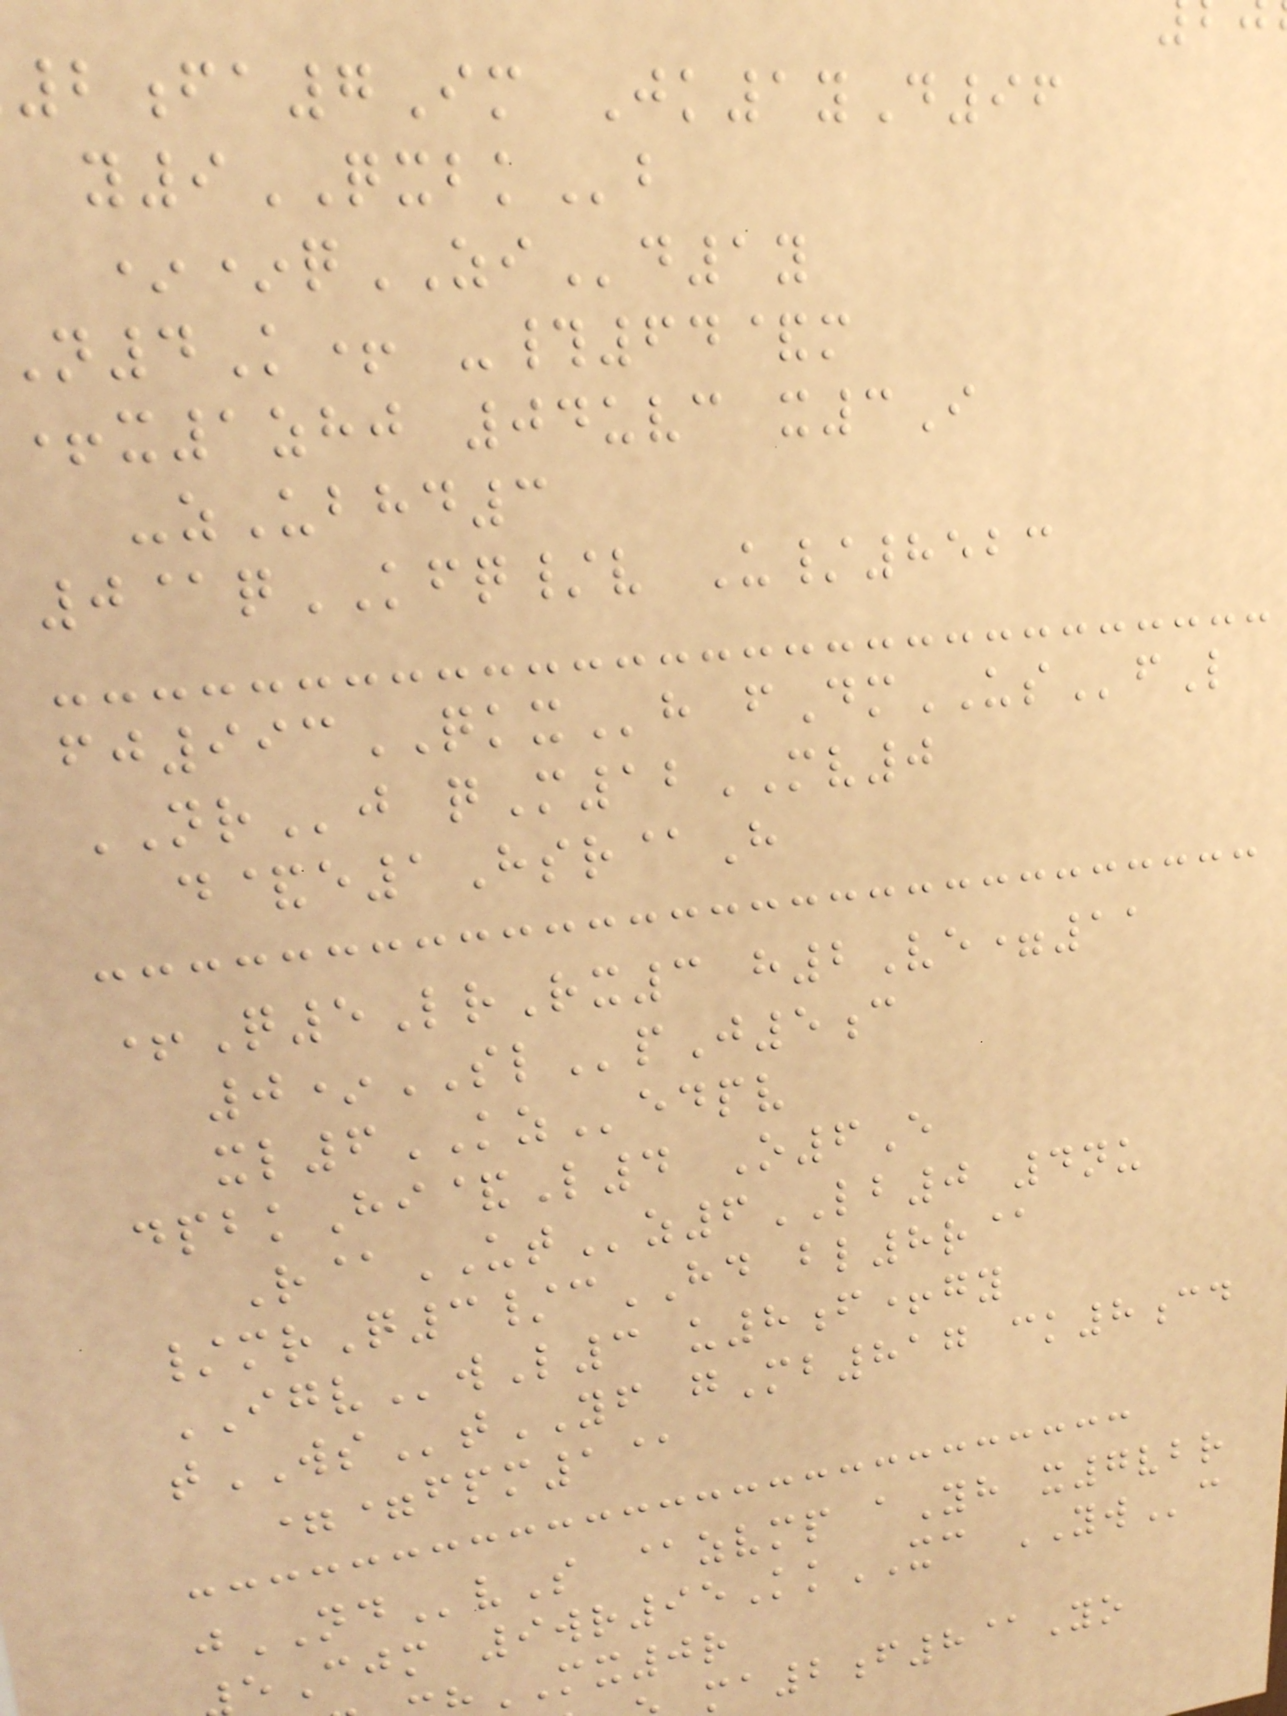2fa7Im Jk1yD96
y9QXBKb
**qZId1y
4K+ -#64&m
+x1zhj 04uvc x3I
-zUbhd3
0@qKFQ/v U/8523
fj993QKXh fDmUSfL
NRj qM12MV0
d&e1Hsr@H
+Q5LrRx3 h2Ve=11
0*SLpJ5c
xl6KZedpv
dpbkHi&L4 O6E
R@UTz6LB0 4nu
/mrQ3/cHD bl8r@
IGVwL3 u8f+gy
tWStYF gMb817 ck8cd
==fpm1@
jNDvS @zvmp aYh x7vbr
Cjm 9wr95KkXC YWc
MX0r
ma2f8@Yo
